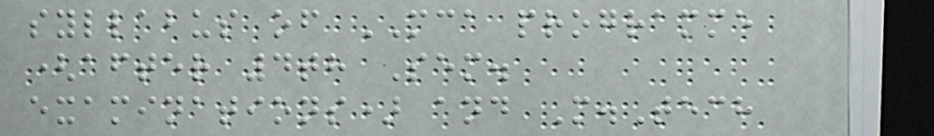syllabus of MCA programme
(after 4th Sem.
examinations) and M.Tech
